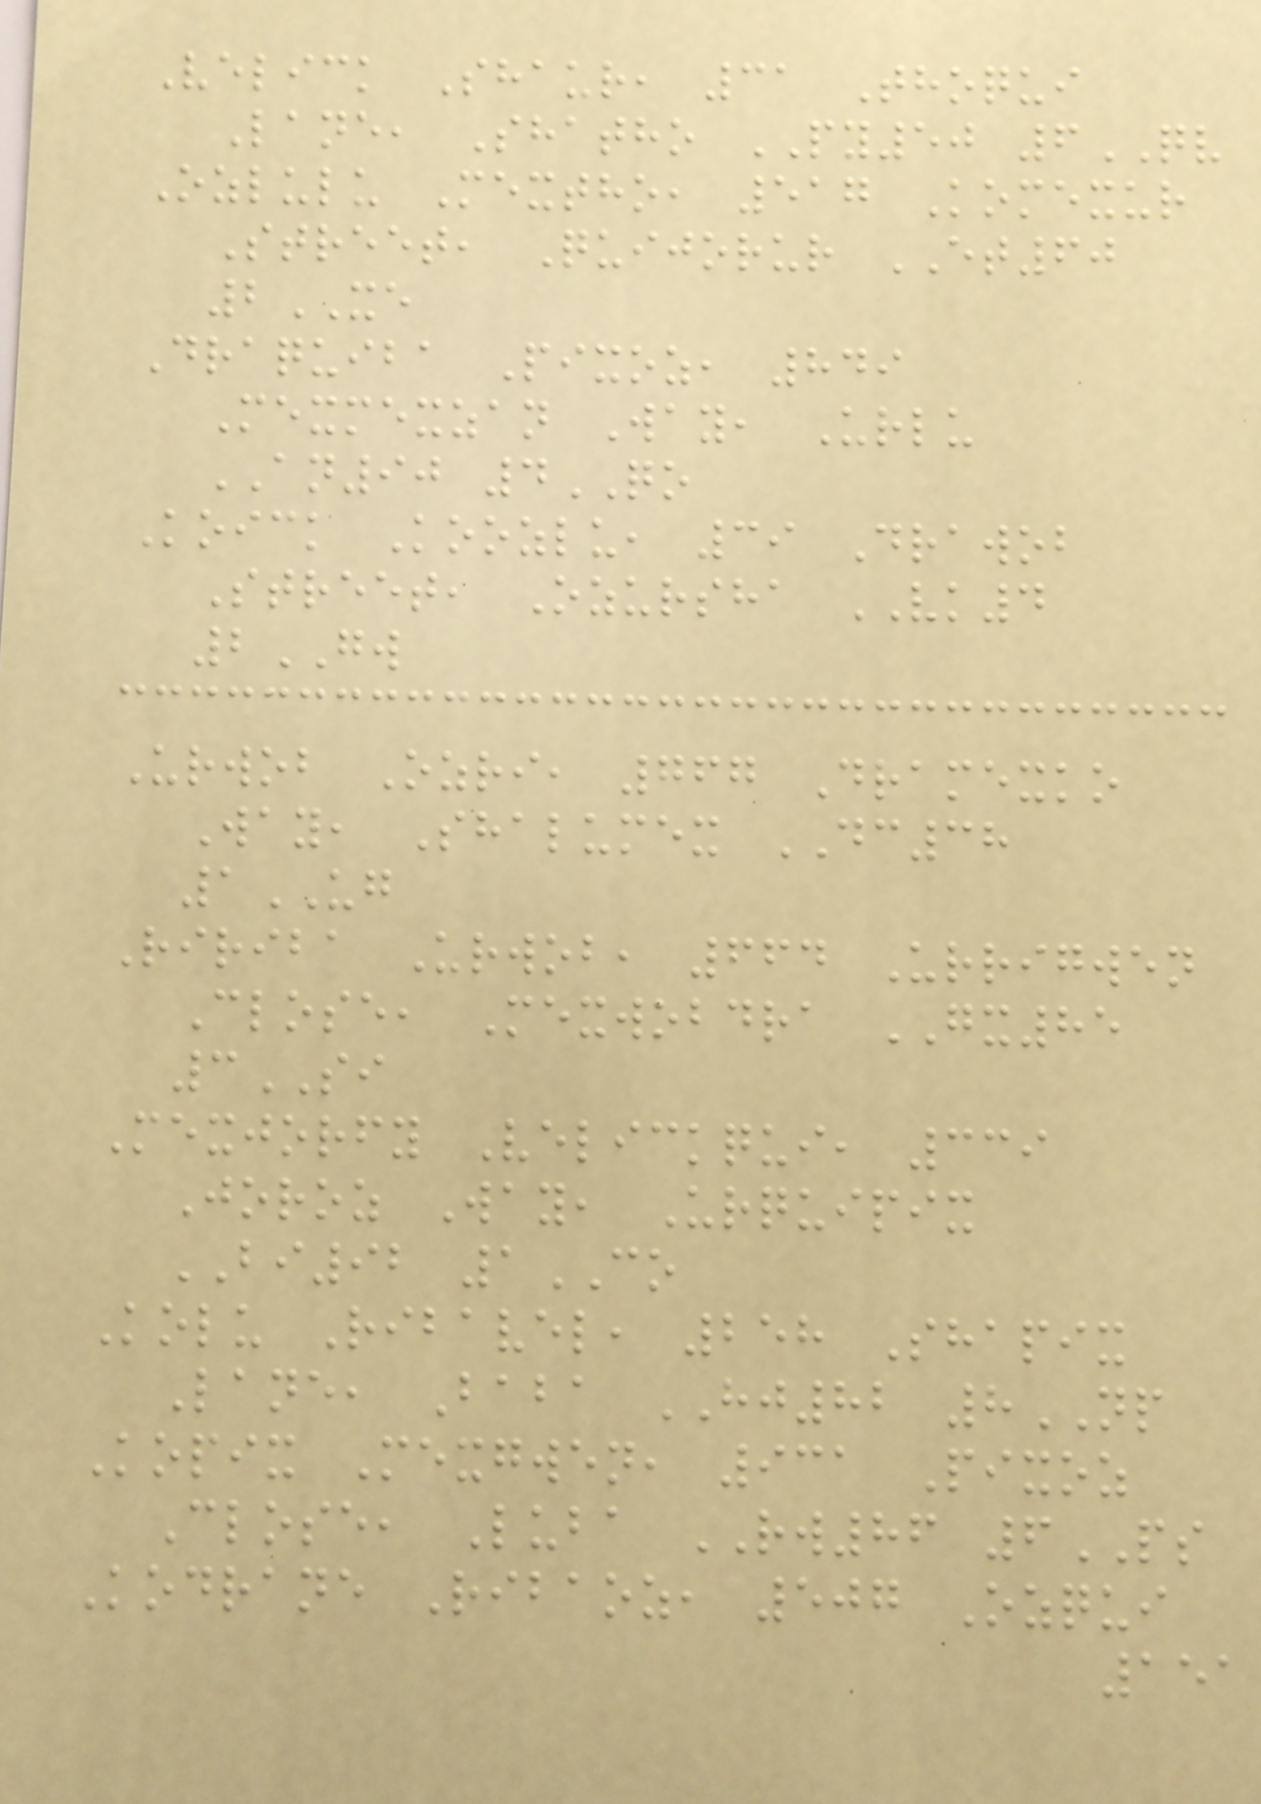Velick Shaur, 31 Thoqui
Lane, Shatho PY50 6QV
Ozlulu Mextho, 517 Komexur
Street, Quijorur ET60
2XE
Draquiba Pixoz, 849
Mexmexzan Way, Urlu
AN90 4QO
Koick Koozlu, 39 Drawob
Street, Ozursha VK4
2GW
Urwob Ozri, 767 Dramexko
Way, Shalumex DC38
1UG
Ririba Urwob, 664 Urrigwen
Close, Mexwobdra GX85
3SI
Mexjorfy Velickqui, 339
Joroz Way, Urquipix
BI92 1CO
Kolu Ribavel, 258 Shapix
Lane, Baba HJ82 8NP
Kopix Mexgwen, 931 Pixoz
Close, Luba RW86 6PS
Kodrane Ribaoz, 507 Ozqui
151
